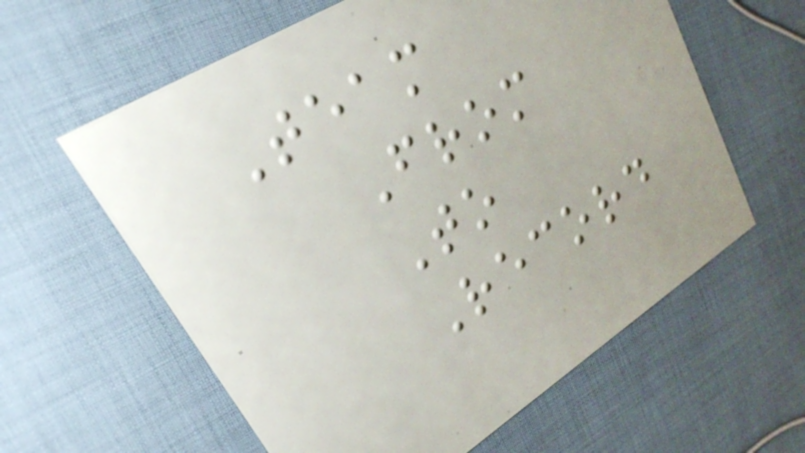Team
From
To
Record
